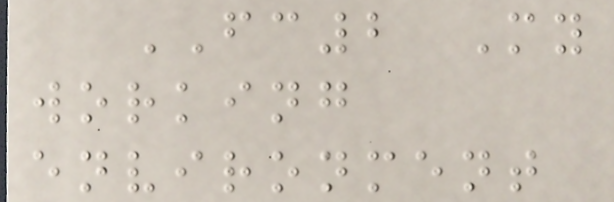FC2 My
working
environment
